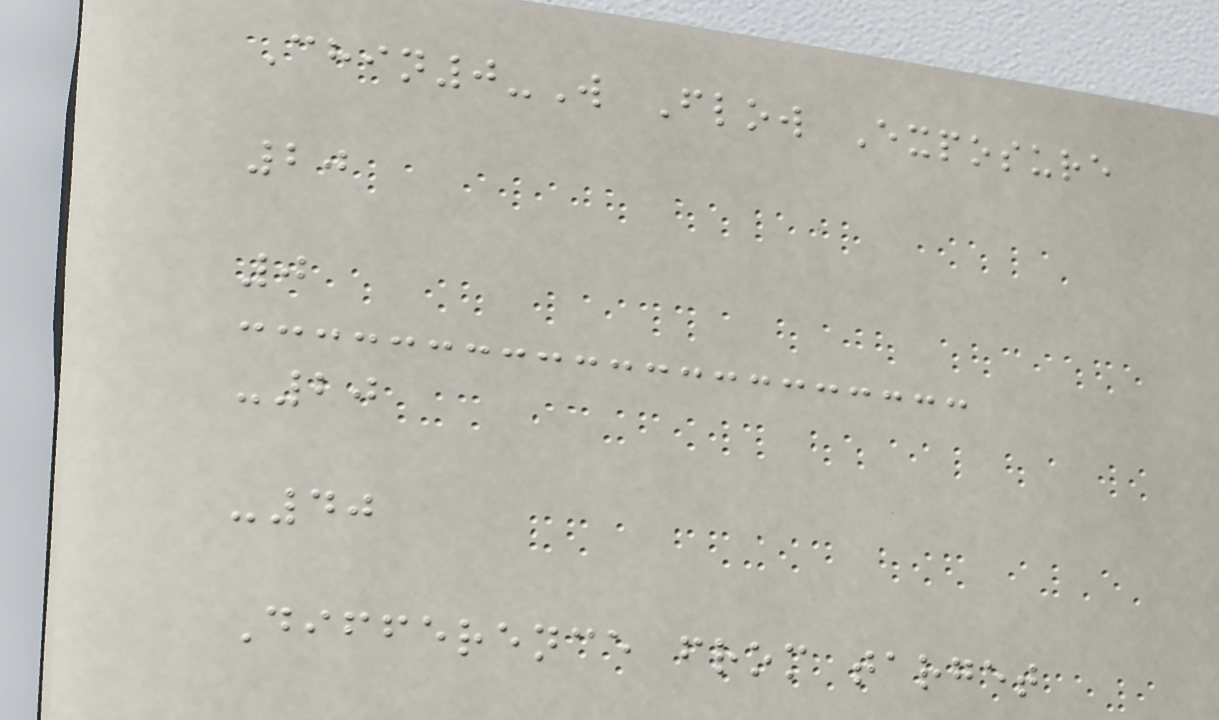Chin0-W Flow Exposure
20
0
-20
-40
Difference from target
